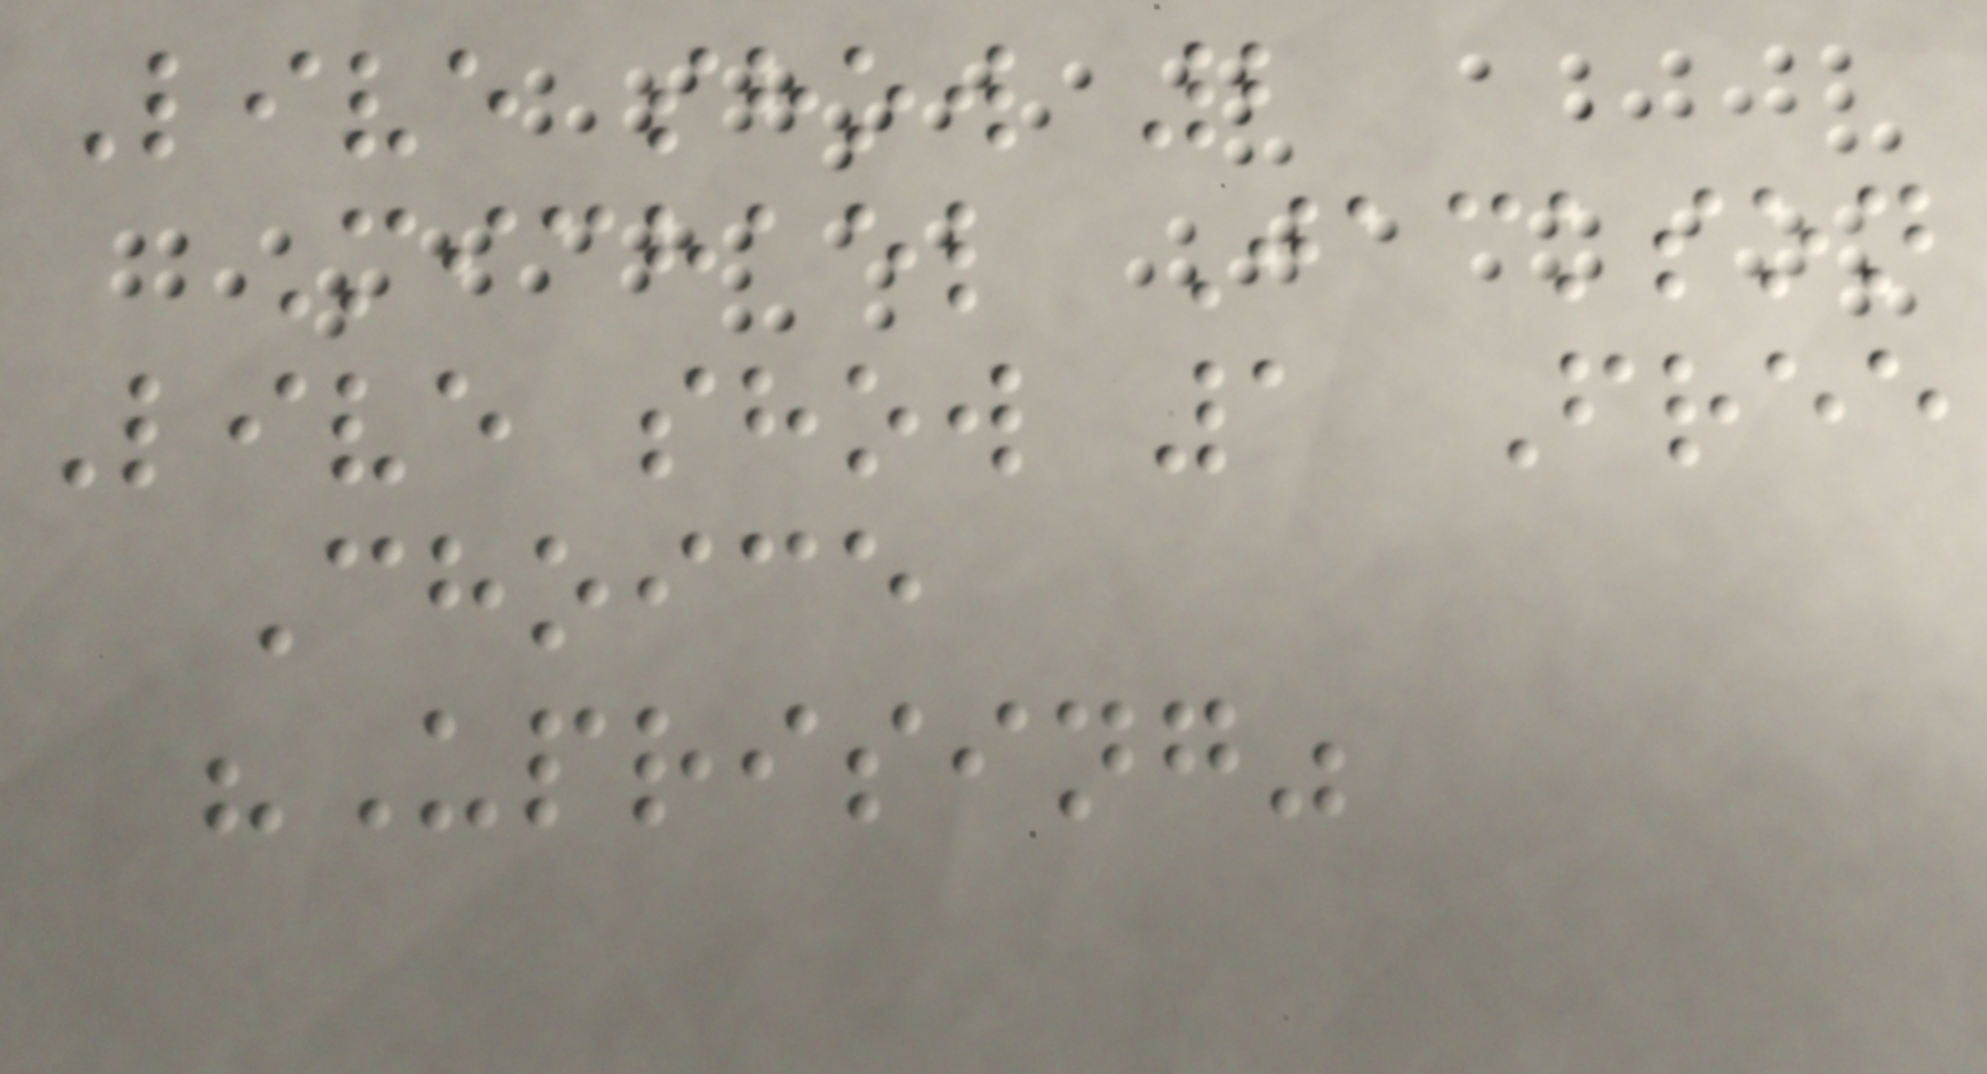Live show 2
Michael Jackson
Live show 1 Free
Choice
"Uprising"
